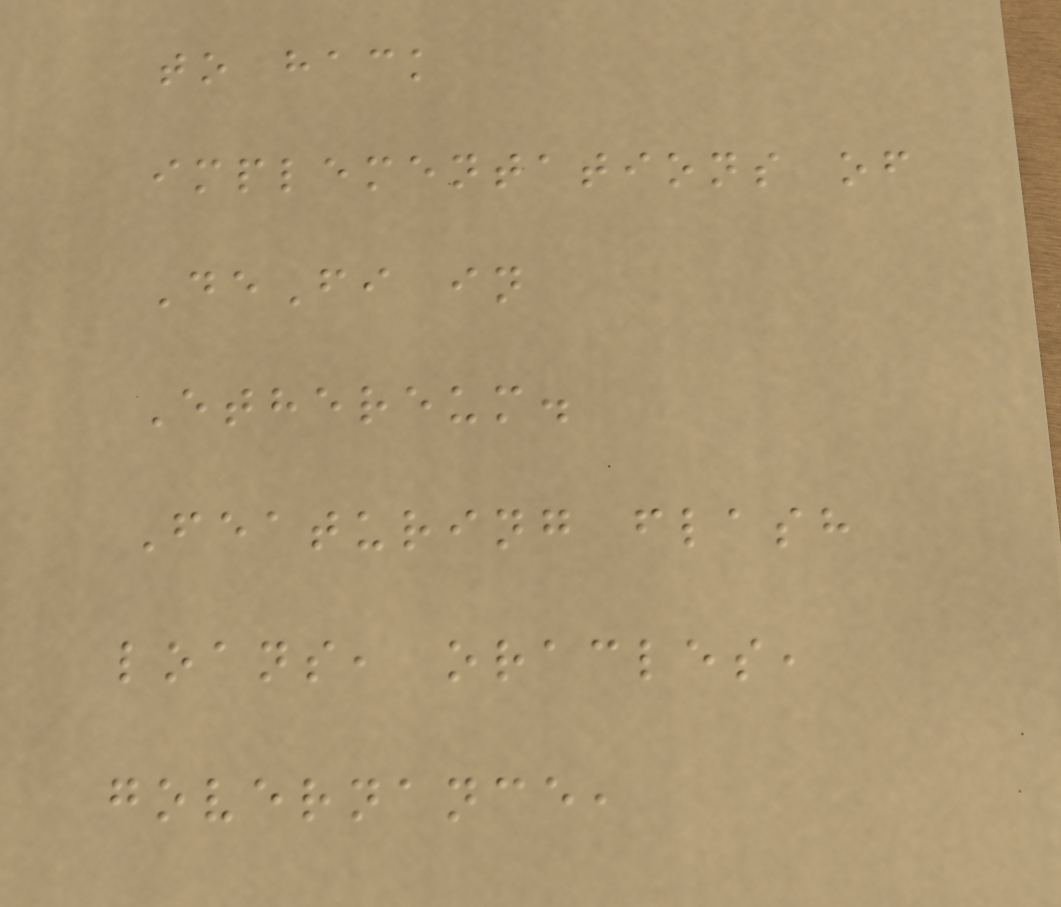to hack
implementations of
DeFi in
Ethereum.
Featuring flash
loans, oracles,
governance,
